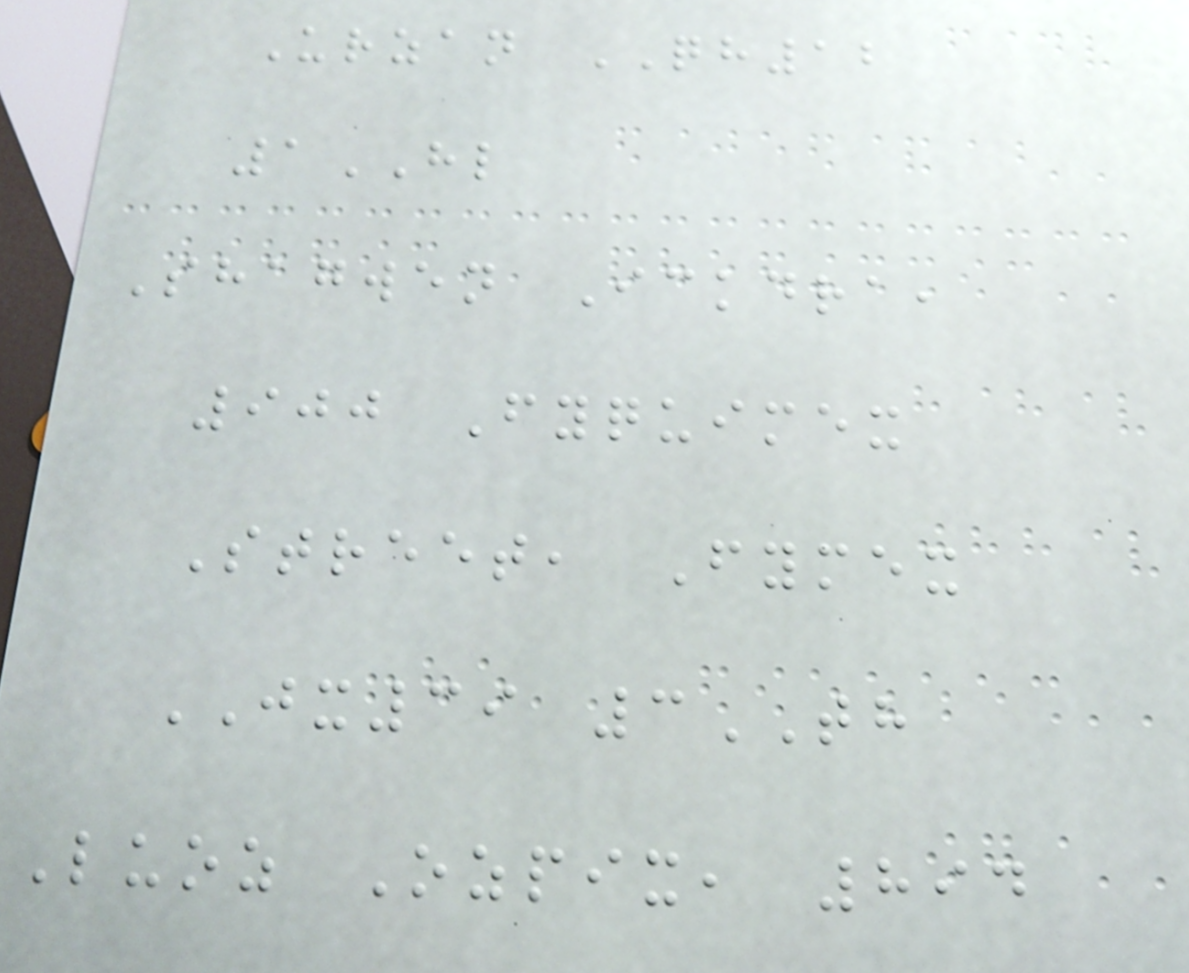Urzan QH12
1HL
Shagwen Ickdra,
900 Fyquimex
Street, Fymex
JX39 3TH
Luoz Ozpix, 894
